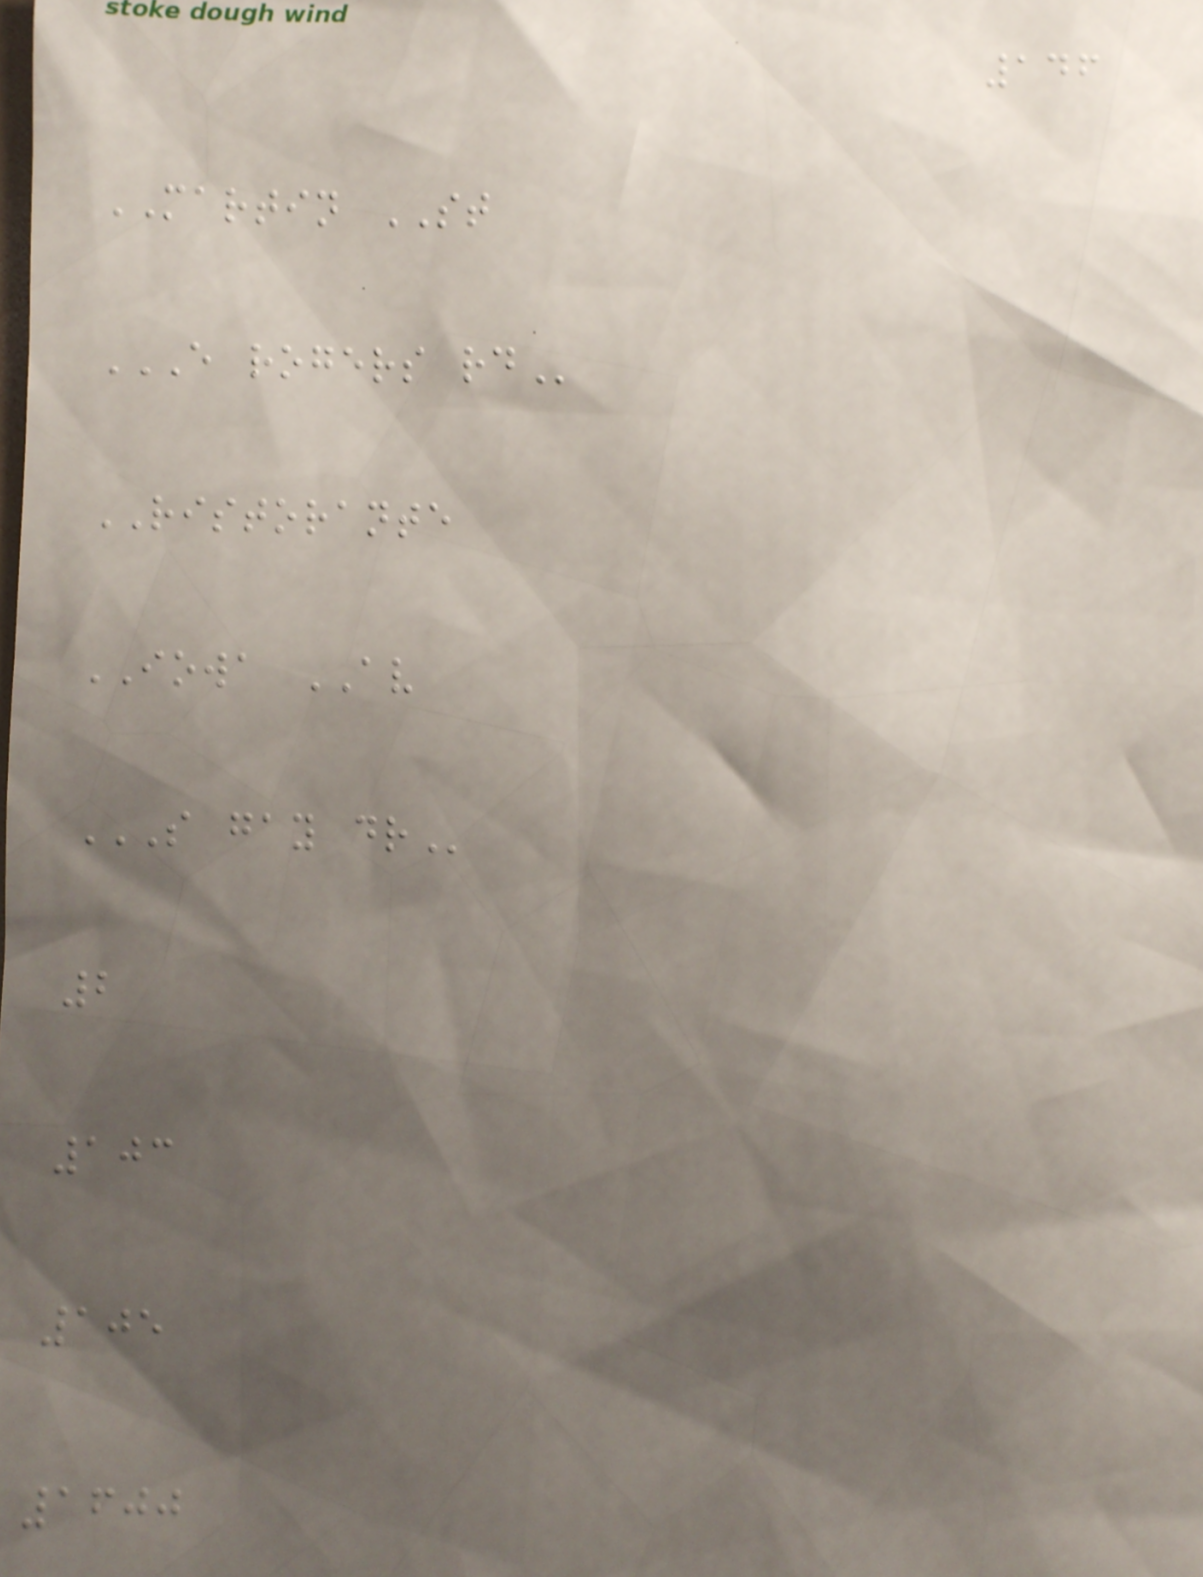146
MARTIN ST
E ROGERS RD
RISTORANTE
IOWA AV
S GAY DR
2
103
105
1600
